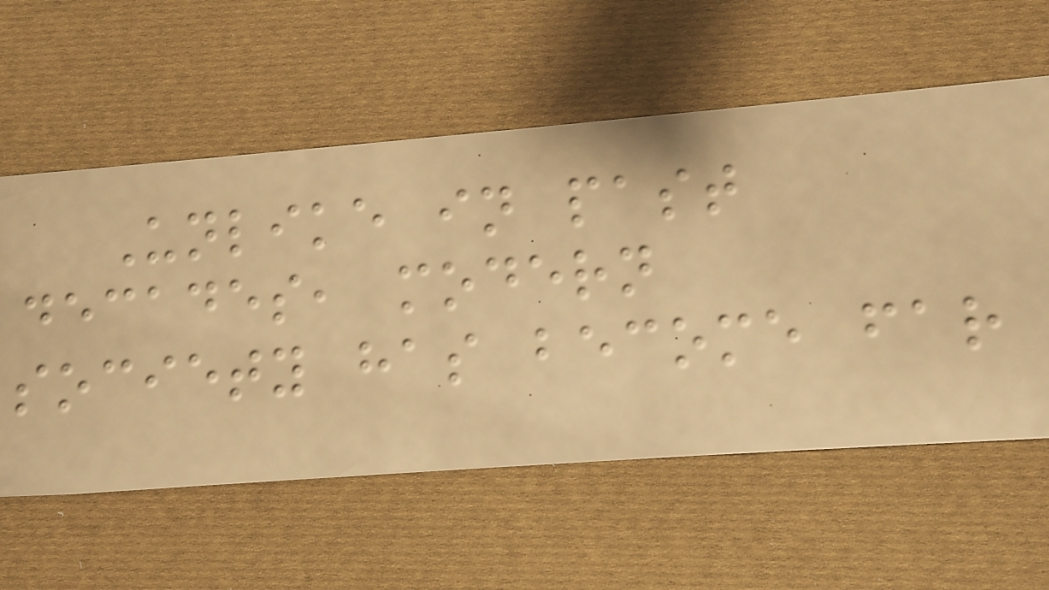Unlike in past
decades, modern
society has become far
